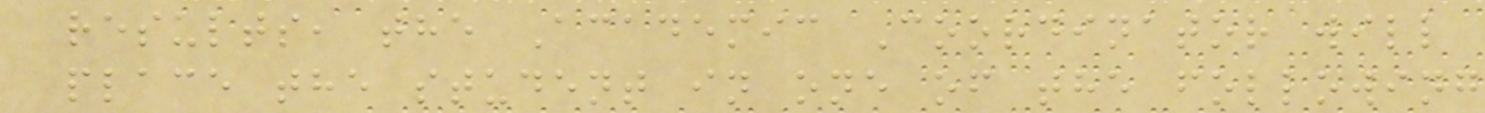results, the Academic Coordinator will
place the student in one of the following
